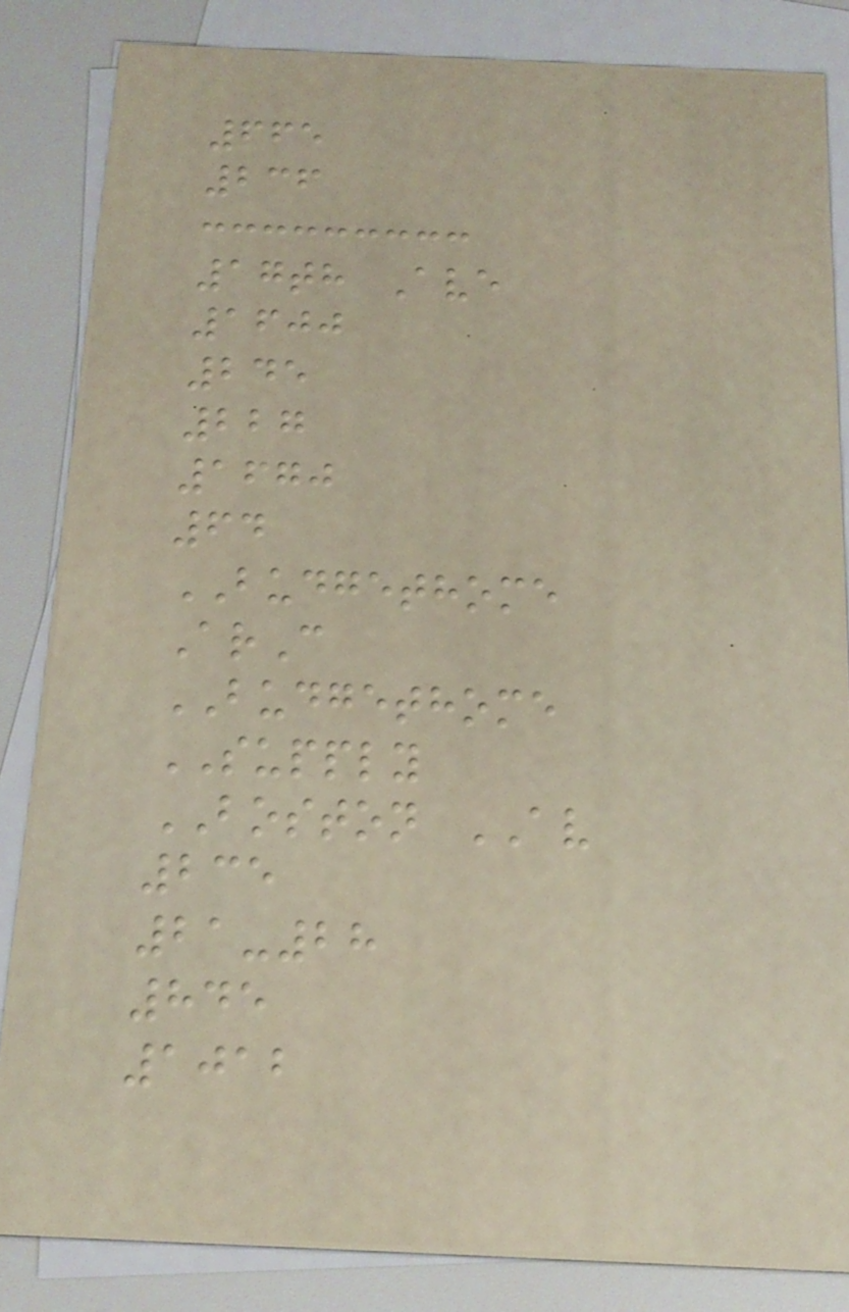665
236
17th Ave
1600
245
227
1670
64
BUDGETHOME
ArC
BUDGETHOME
SUPPLY
BOSTON AV
235
21-28
845
1012
